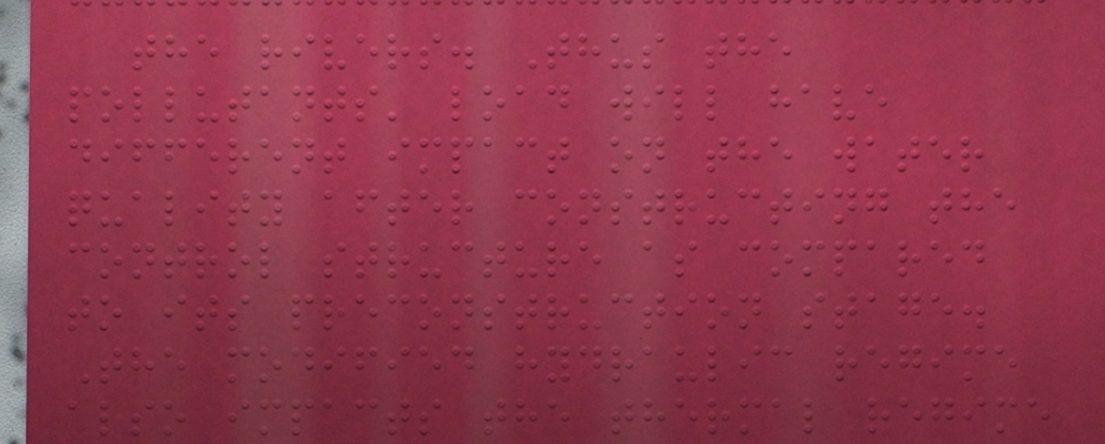the rivers. Thus the
pollutants' load will have
different impact on the water
quality after constructing the
control structure as compared
to its preconstruction stage.
The modified hydraulic regime
also impacts the thermal regime
